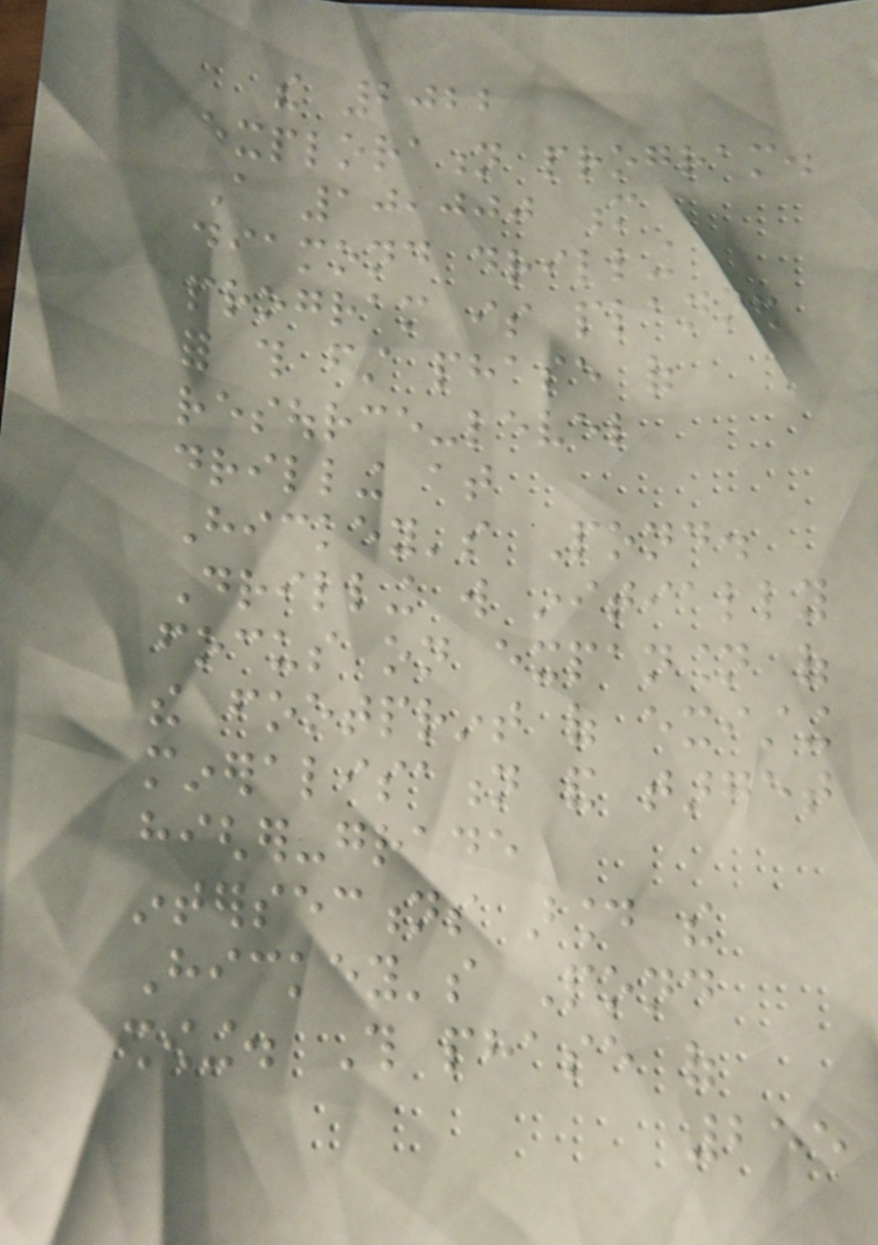the 2022
exploration program.
A 10,000 m
diamond drilling
program is planned
for this first phase of
resource-level
drilling at
Hickey's Pond.
Drilling will initially
focus on expansion of
the footprint of existing
mineralisation and target
higher-grade
intersections around the
Hickey's Pond
showing. This phase of
255
